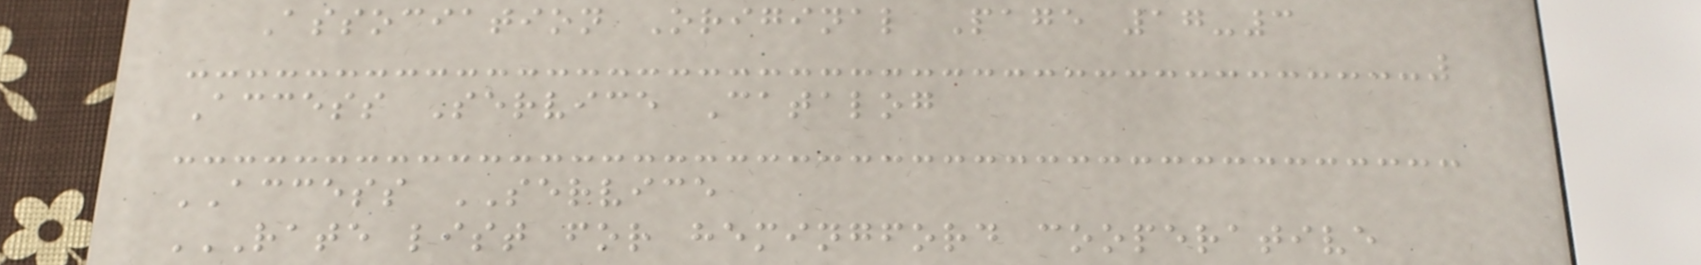Association Original Page 17-3
Access Service Catalog
ACCESS SERVICE
RATE LIST FOR HEMINGFORD COOPERATIVE
